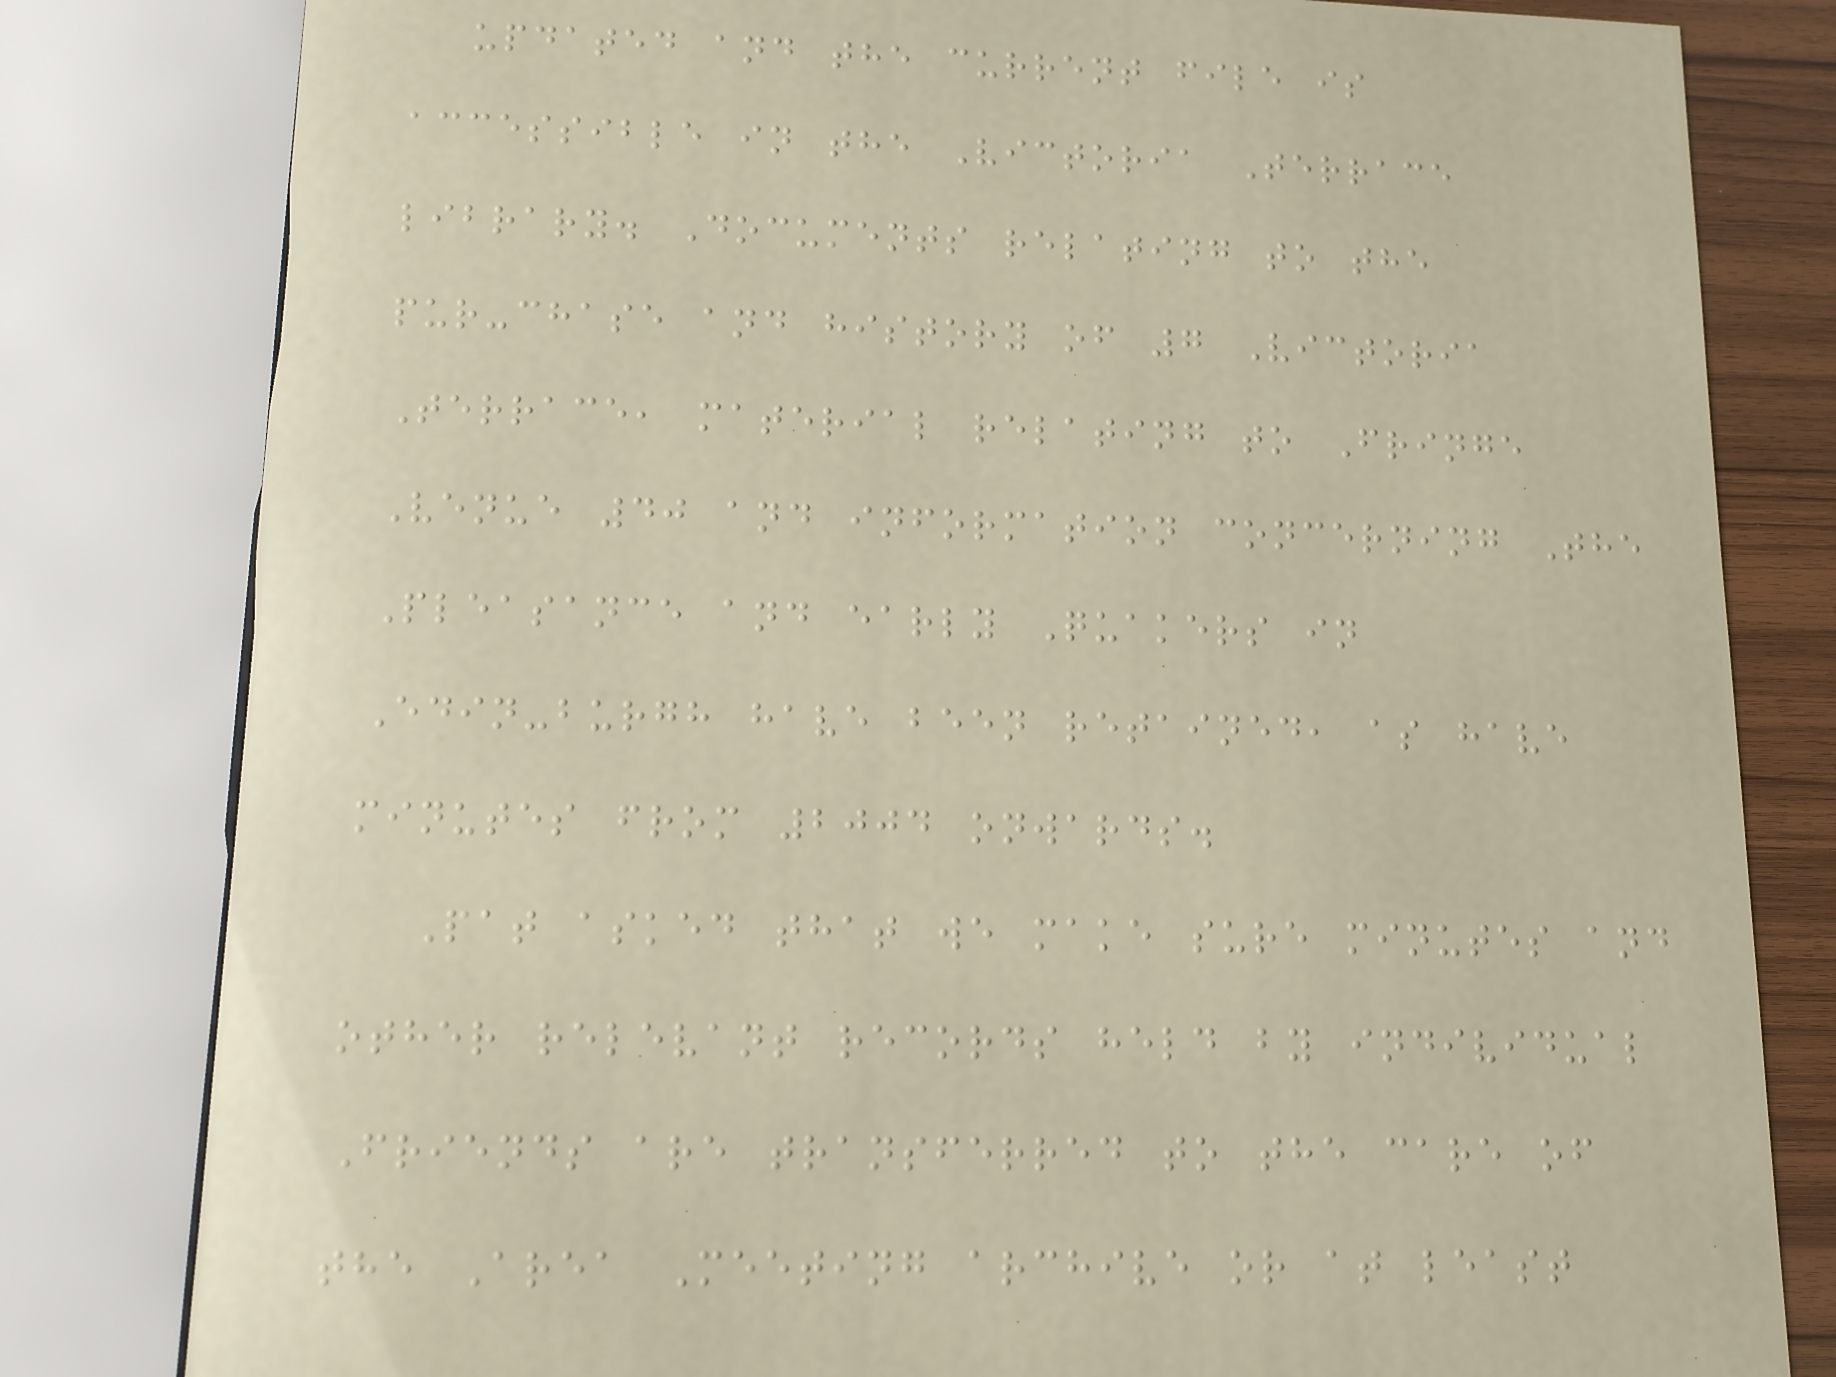updated and the current file is
accessible in the Victoria Terrace
library. Documents relating to the
pur-chase and history of 7 Victoria
Terrace, material relating to Fringe
Venue 40 and information concerning The
Pleasance and early Quakers in
Edin-burgh have been retained, as have
minutes from 2004 onwards.
Pat asked that we make sure minutes and
other relevant records held by individual
Friends are transferred to the care of
the Area Meeting archive or at least
